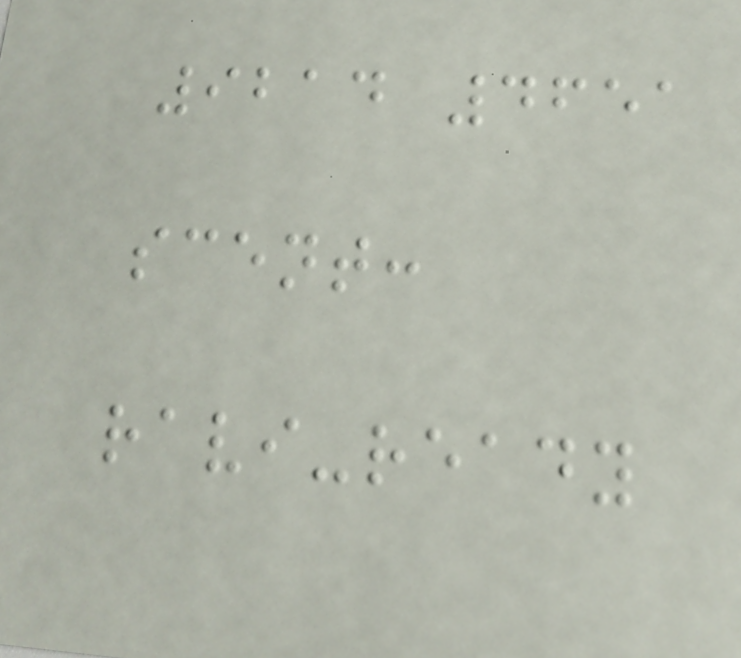9214 4651
scent:
ravi-ready
